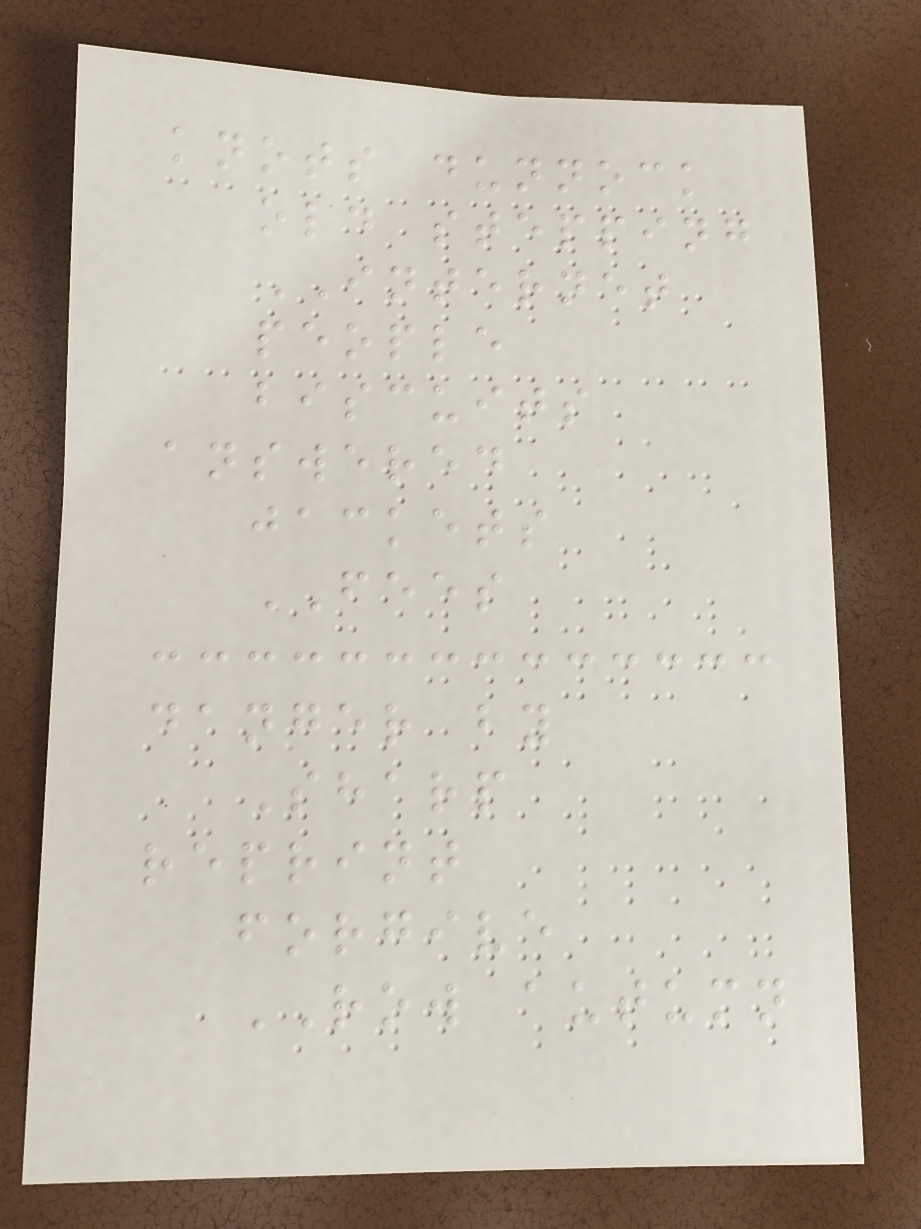knots dunnock
old stepping
INTERNET
people
biscuits
answered
jackets
FEES
danger by
Sharp
reprint
forgive
ROW autumn
